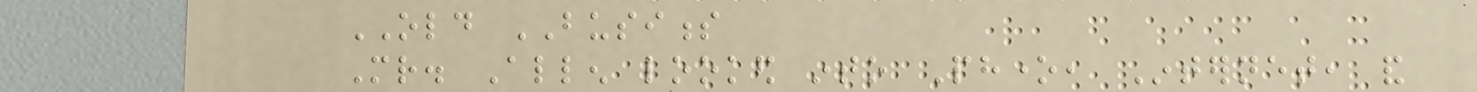OLD BUSINESS
Mr. Allen looked into Phone, Internet, and
